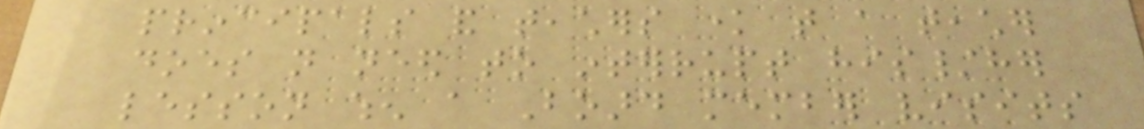principals and teachers know that a teacher
does not need to interrupt his/her
lesson when a Board member visits
